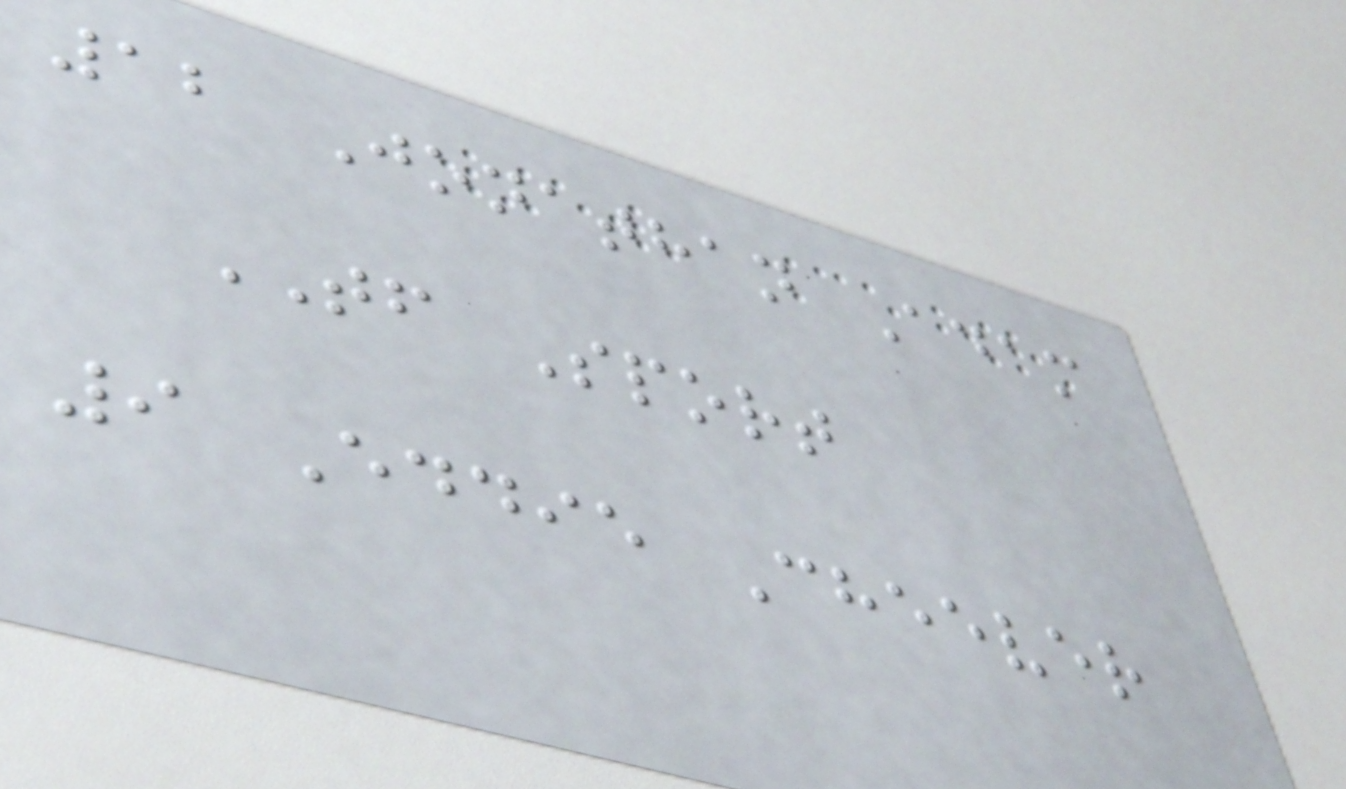12 Jonathan Adam
TF Sport
9 Eddie Cheever
